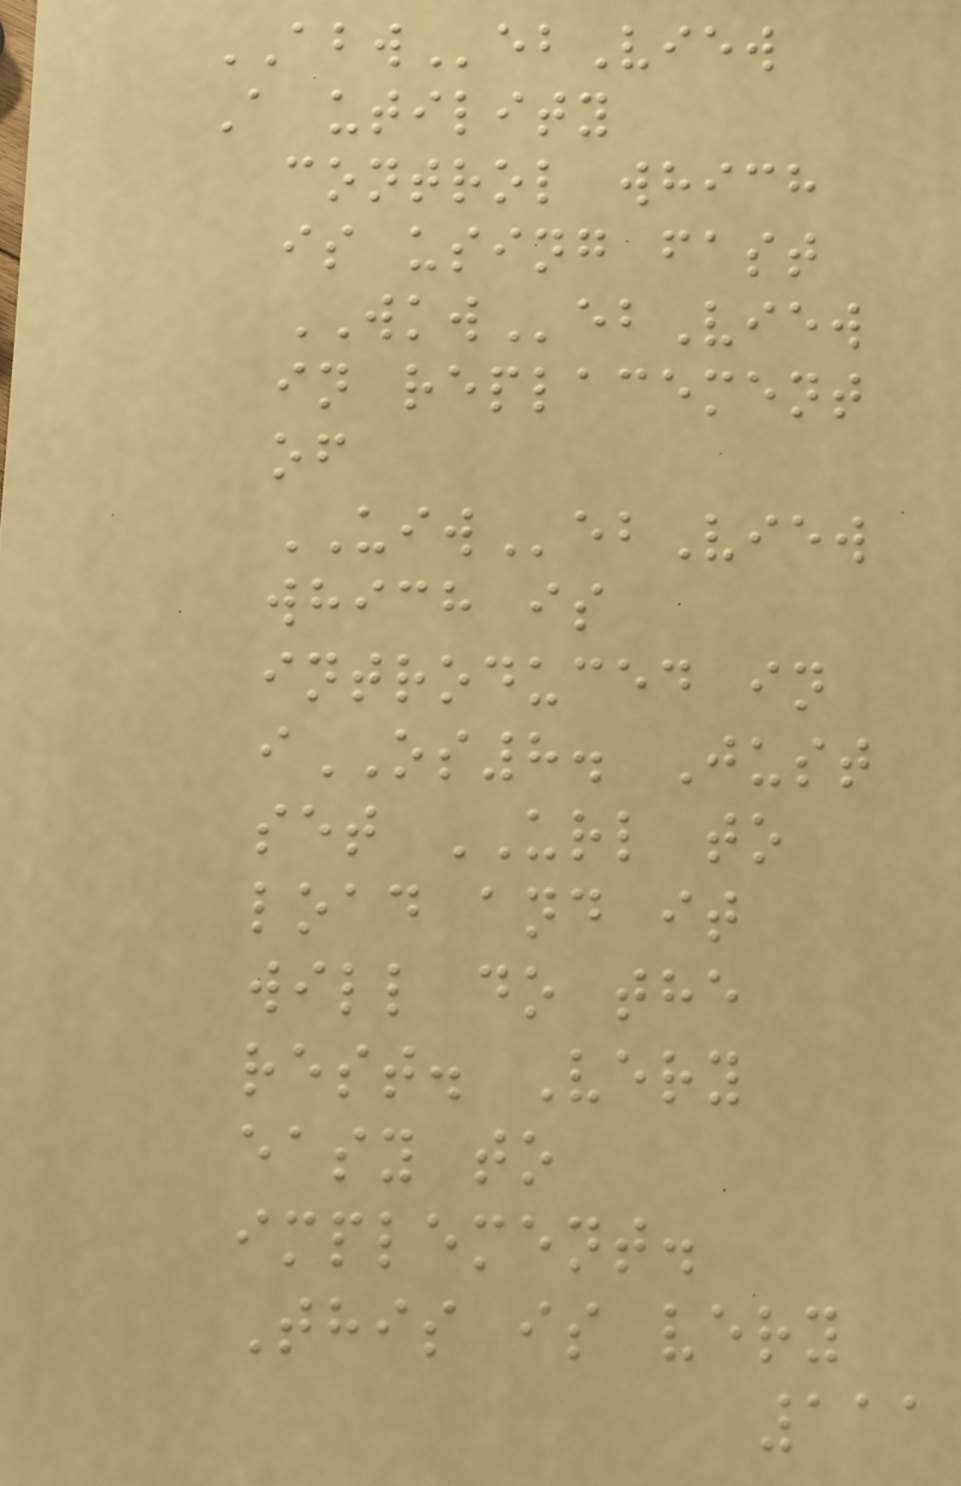ABWebView
A utility
control which
is using fast
WKWebView
in replacement
of
UIWebView
which is
introduced in
iOS8. Just
set URL to
load and it
will do the
rest. Very
easy to
implement.
This is very
111
